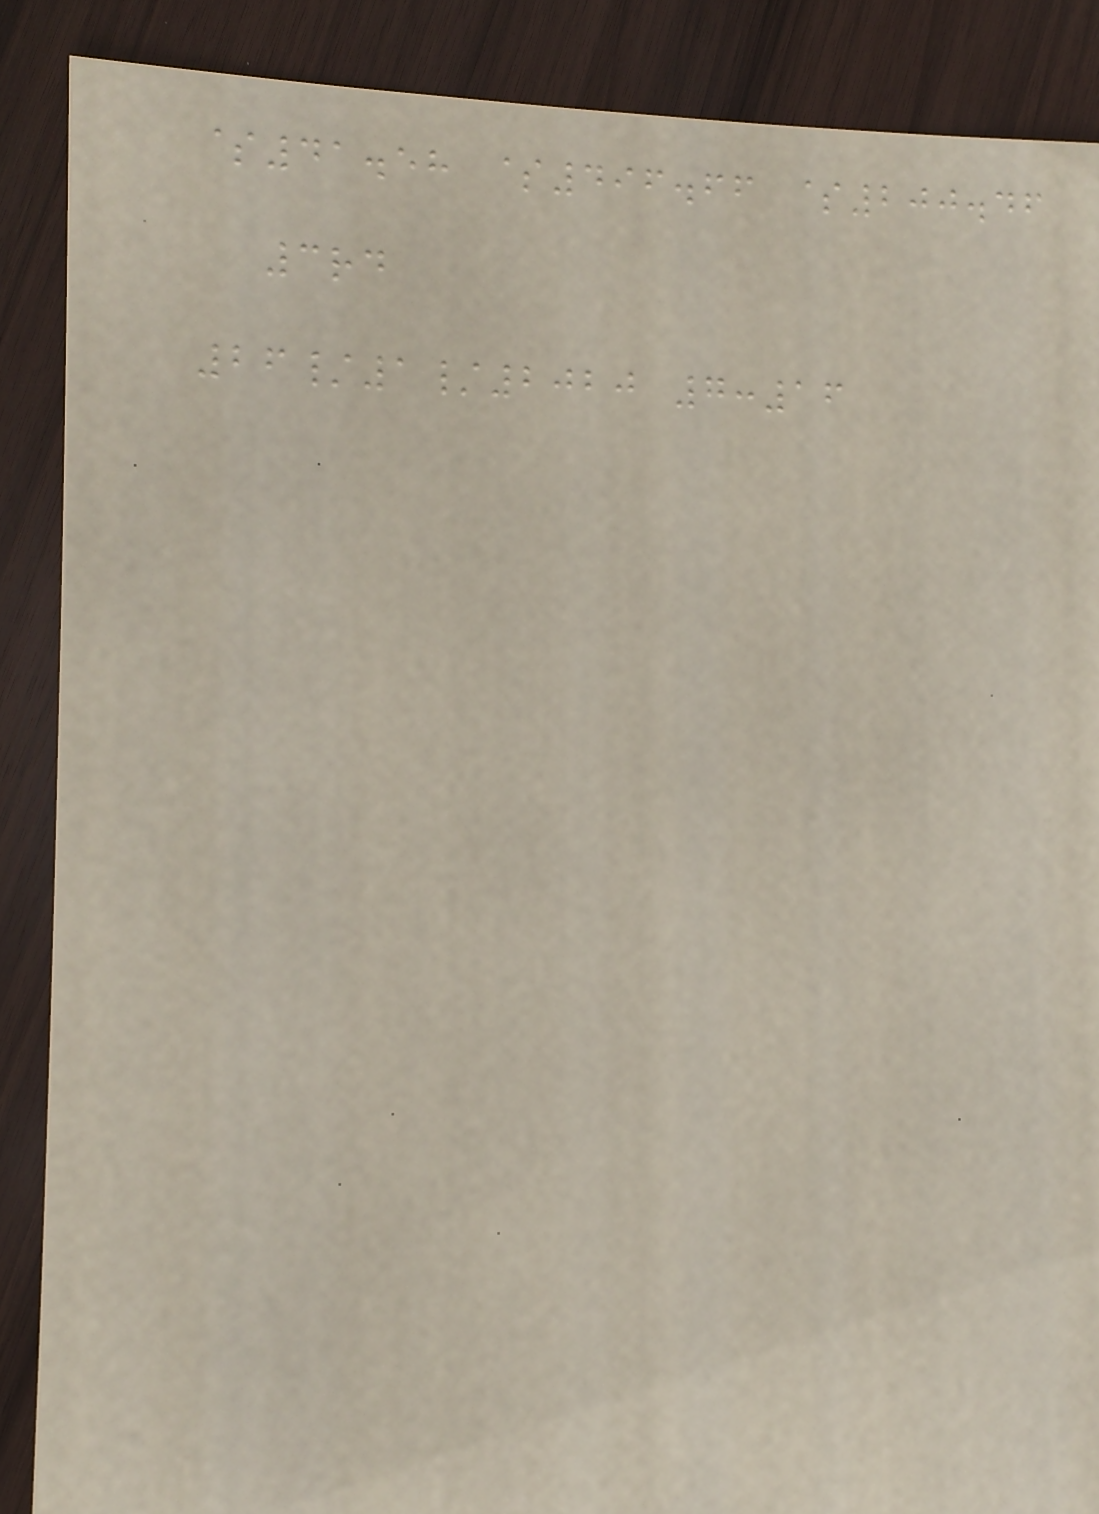$41.58 $496.66 $200.46
3rd
26/1/2020 7:16
